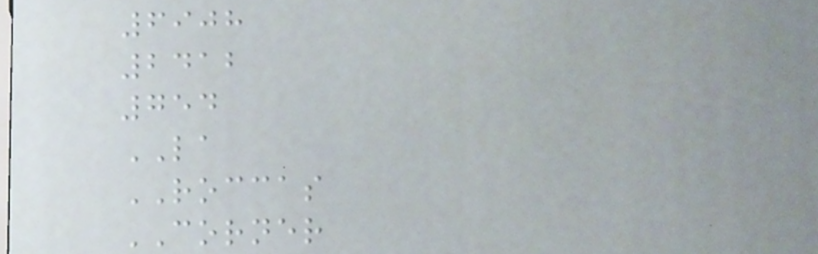6908
2412
754
LA
ROCCAS
CORNER
